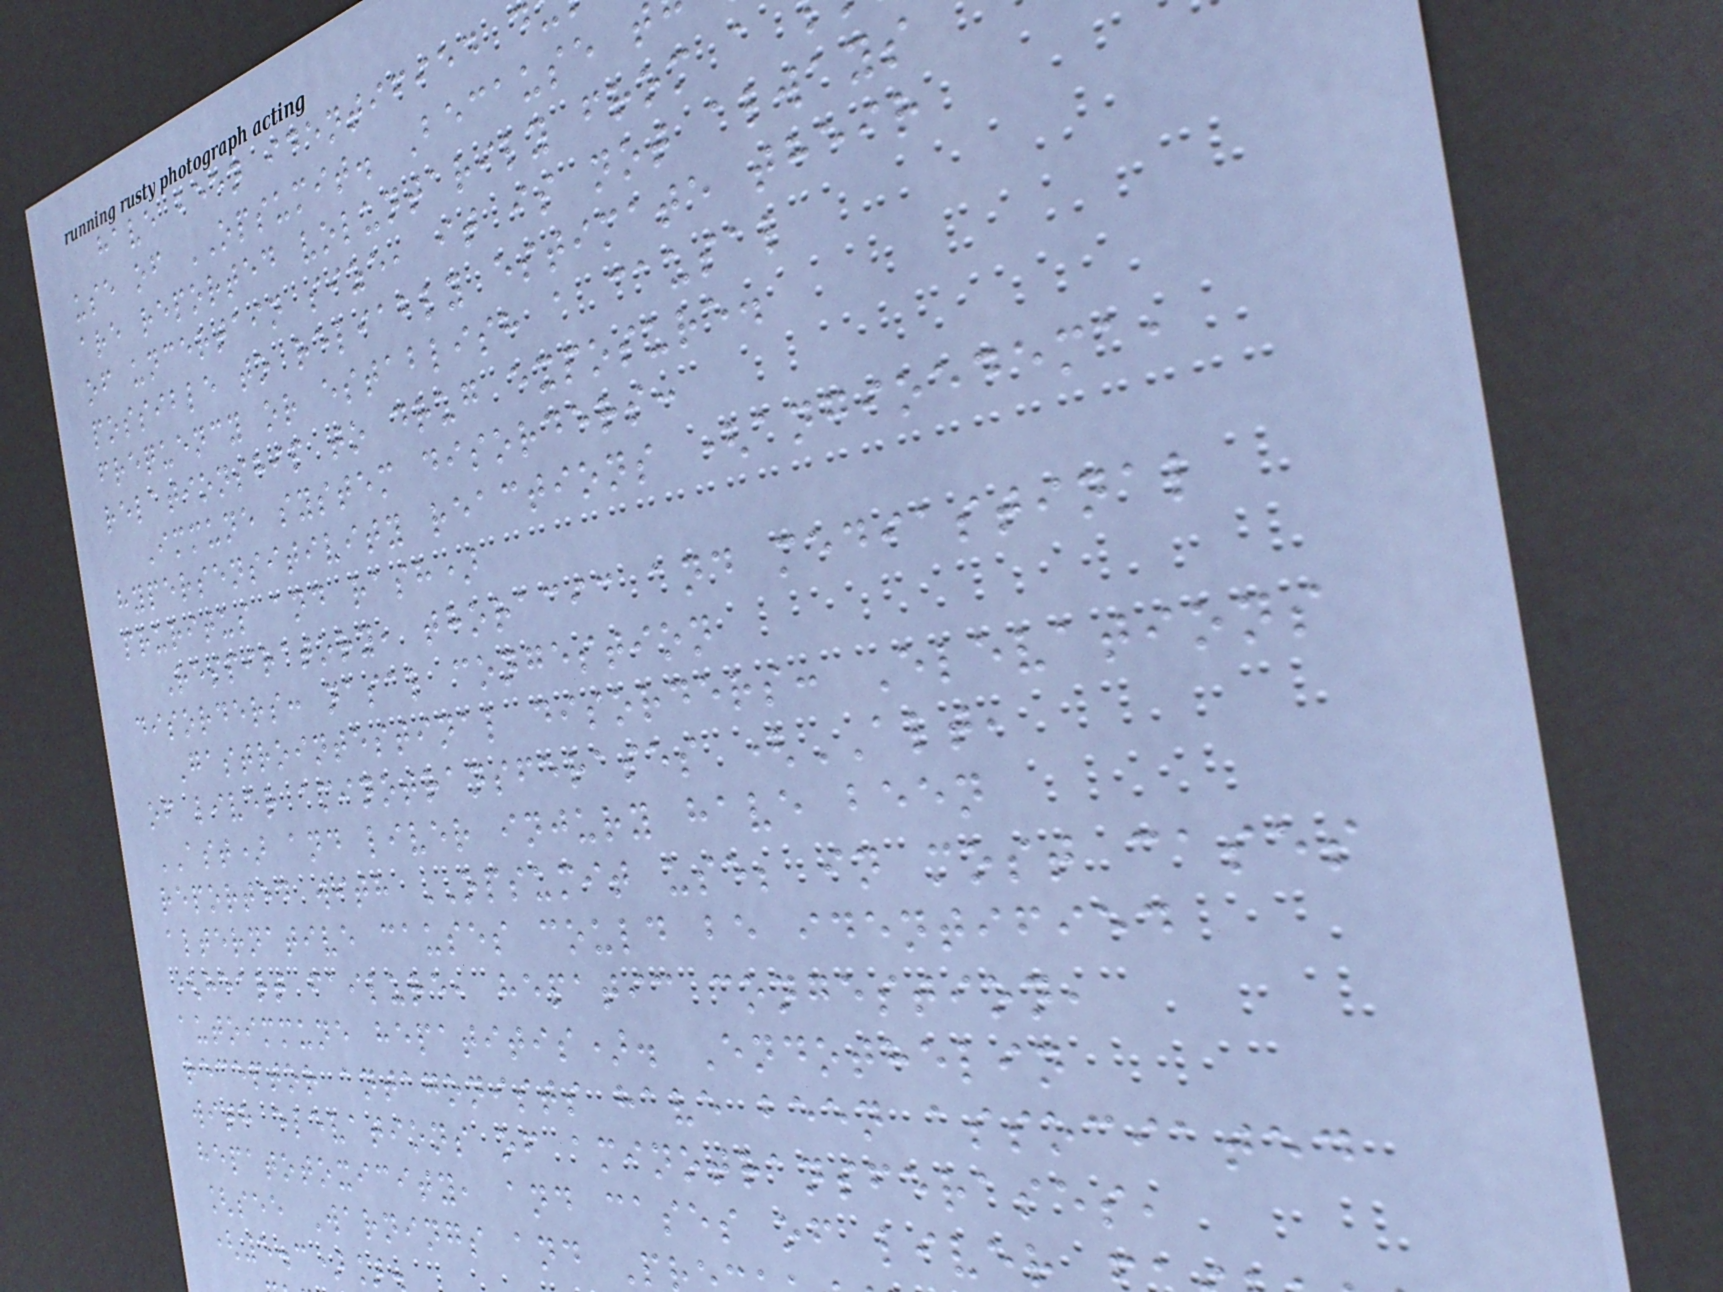have been identified d
use of OPSUMIT. Because t
are reported voluntarily from a
of uncertain size, it is not always
possible to reliably estimate their
frequency or establish a causal
relationship to drug exposure.
Immune system disorders:
hypersensitivity reactions (angioedema,
pruritus and rash)
Respiratory, thoracic and mediastinal
disorders: nasal congestion
Gastrointestinal disorders: Elevations
of liver aminotransferases (ALT,
AST) and liver injury have been
reported with OPSUMIT use; in most cases
alternative causes could be identified
(heart failure, hepatic congestion,
autoimmune hepatitis). Endothelin
receptor antagonists have been associated
with elevations of aminotransferases,
hepatotoxicity, and cases of liver
[see Warnings and P
(5.3)]
